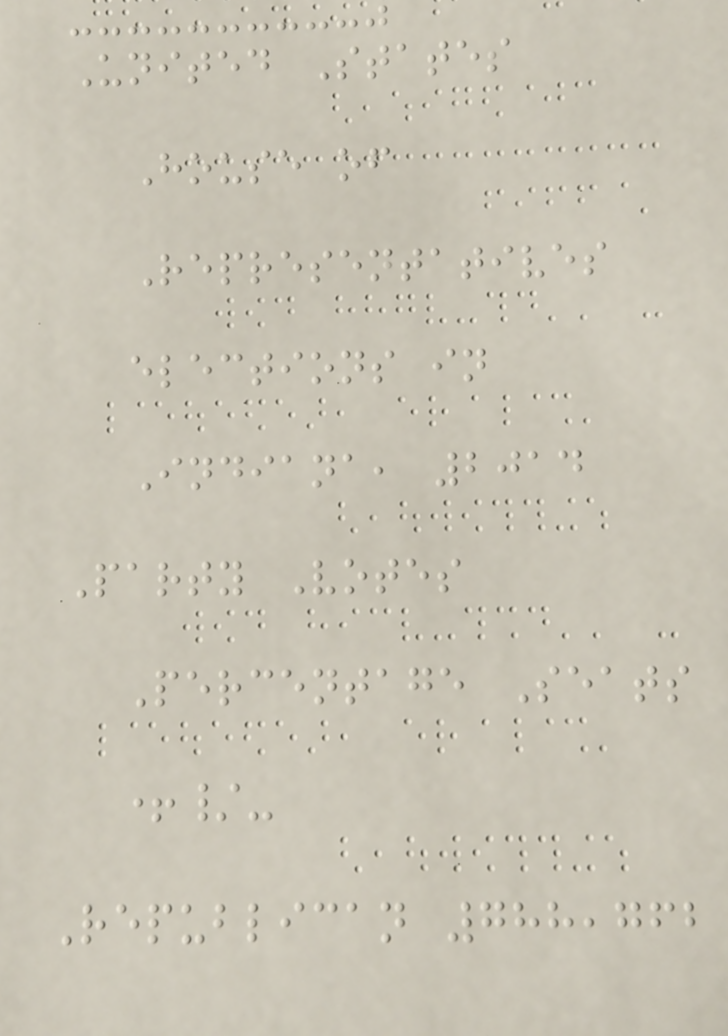United States
House of
Representatives
elections in
Indiana, 2014
Party Votes
Percentage Seats
+/-
Republican 788,762
